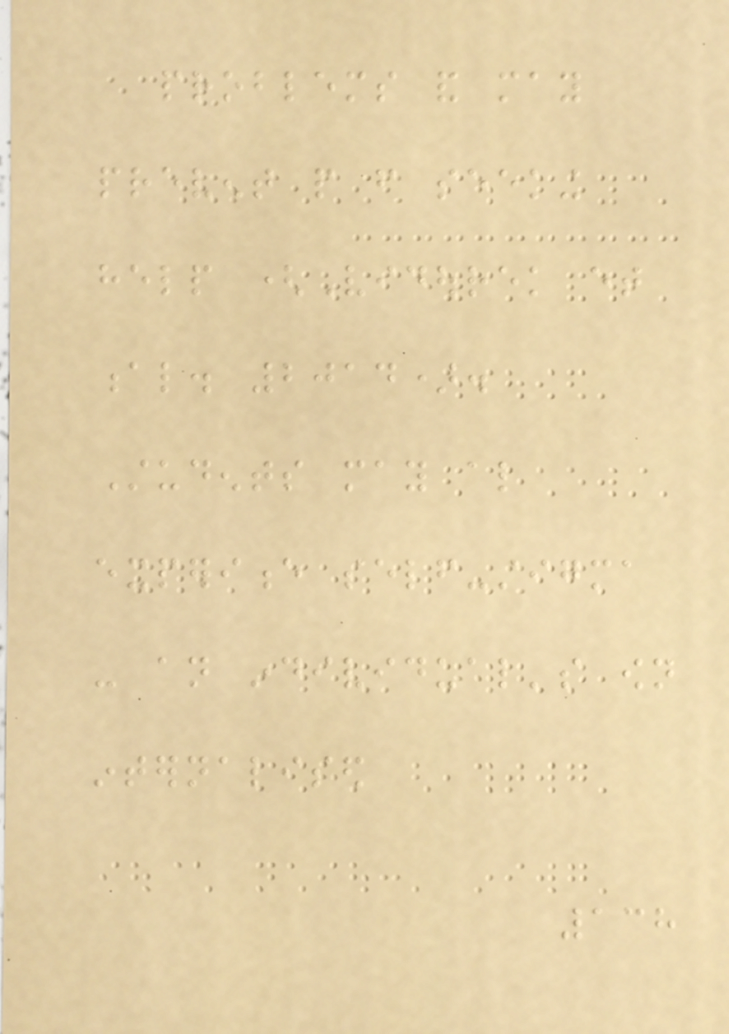problems and may
prevent people from seeking
help (Vidourek et
al. 2014).
Students may also
experience self-stigma
- an individual's own
internalised
138
